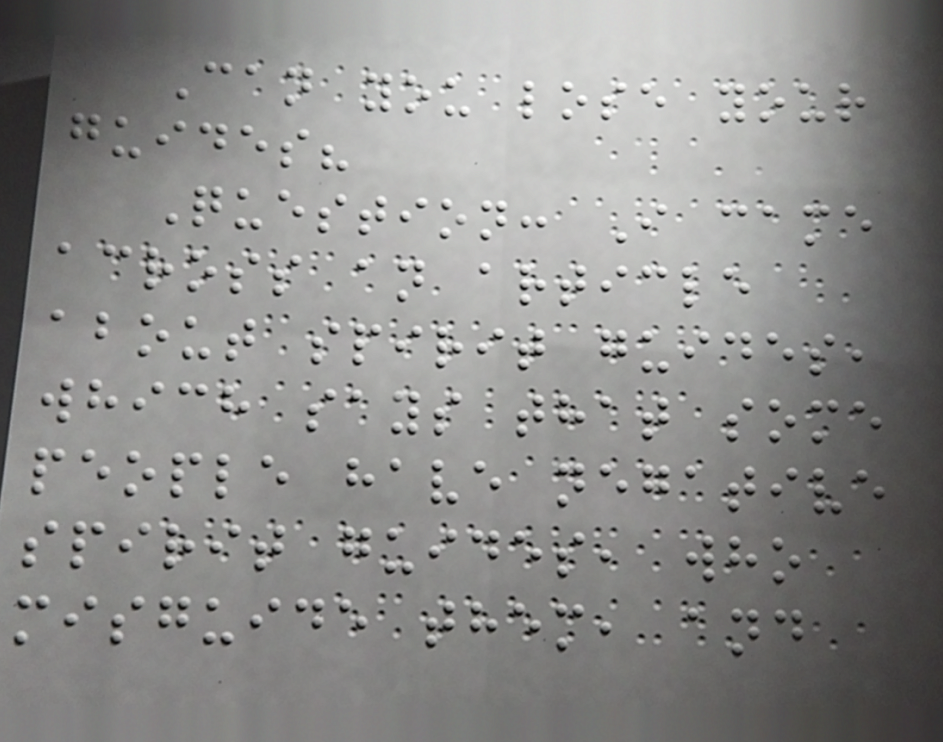Can you lose your
guides?
Question: I came
across an article
about spirit guides,
which says that some
people have negative
spirit guides, who
misguide them, and
